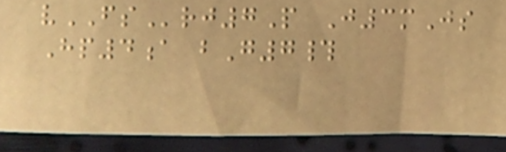vFSrj7P J3mJs
Hp4a bG7#
